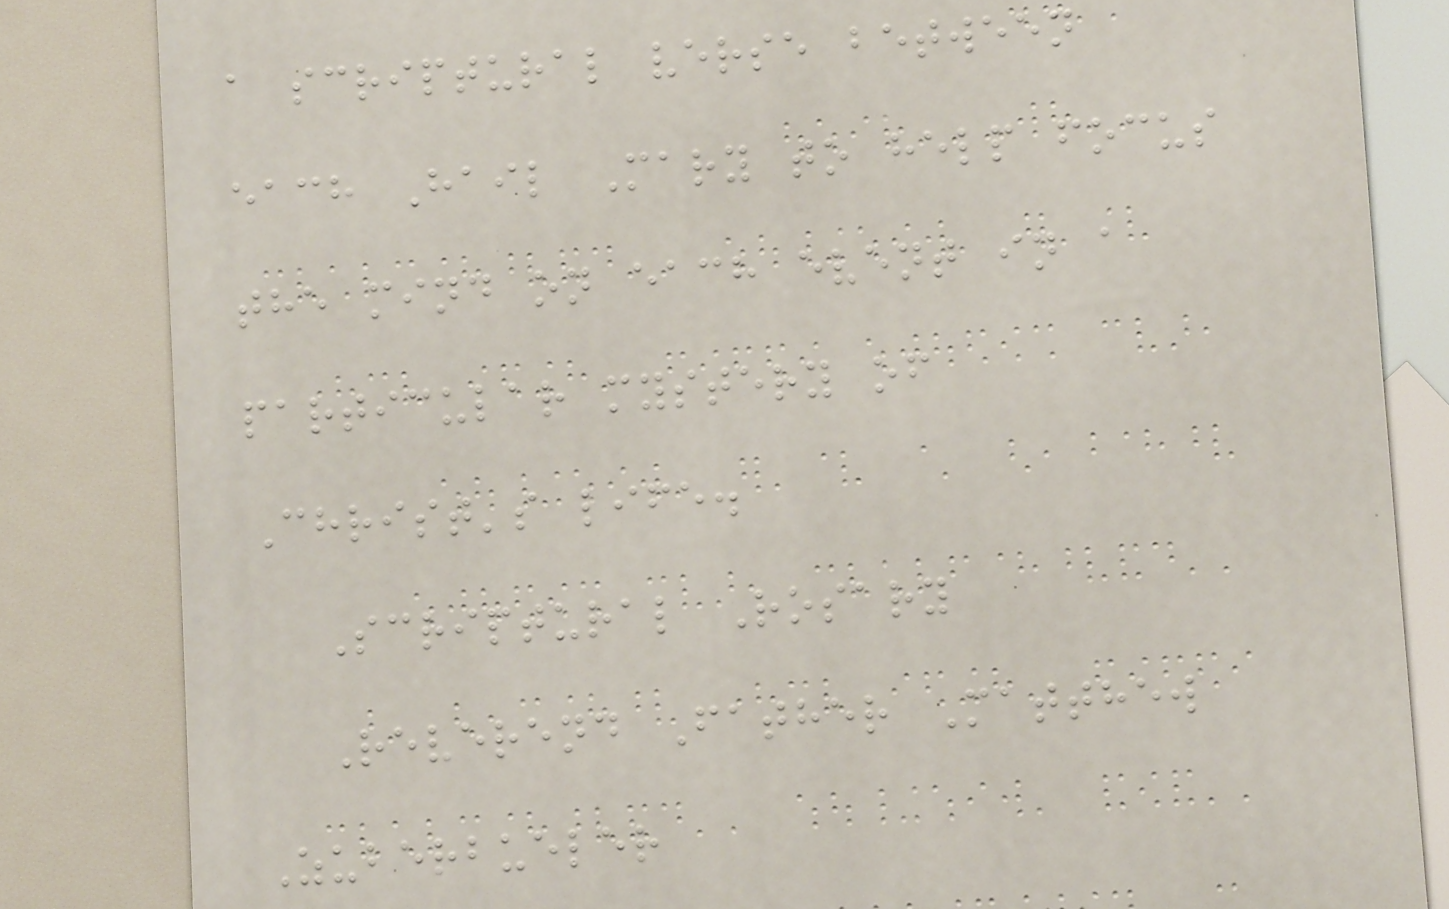a scriptural verse between
each Hail Mary to help focus
the mind on each event in a
particular mystery of
Christ's life.
Scriptural Rosary
Reverend Father Matthew
Zuberbueler
